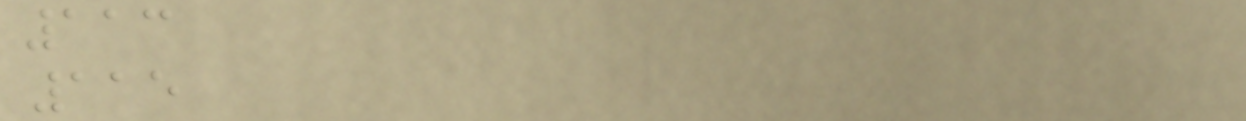113
115
